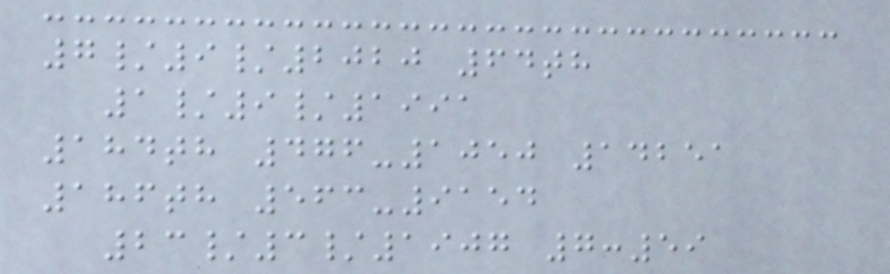7/9/2020 64th
1/9/1991
184th 476-1050 14251
186th 563-9154
23/3/1907 7:59
